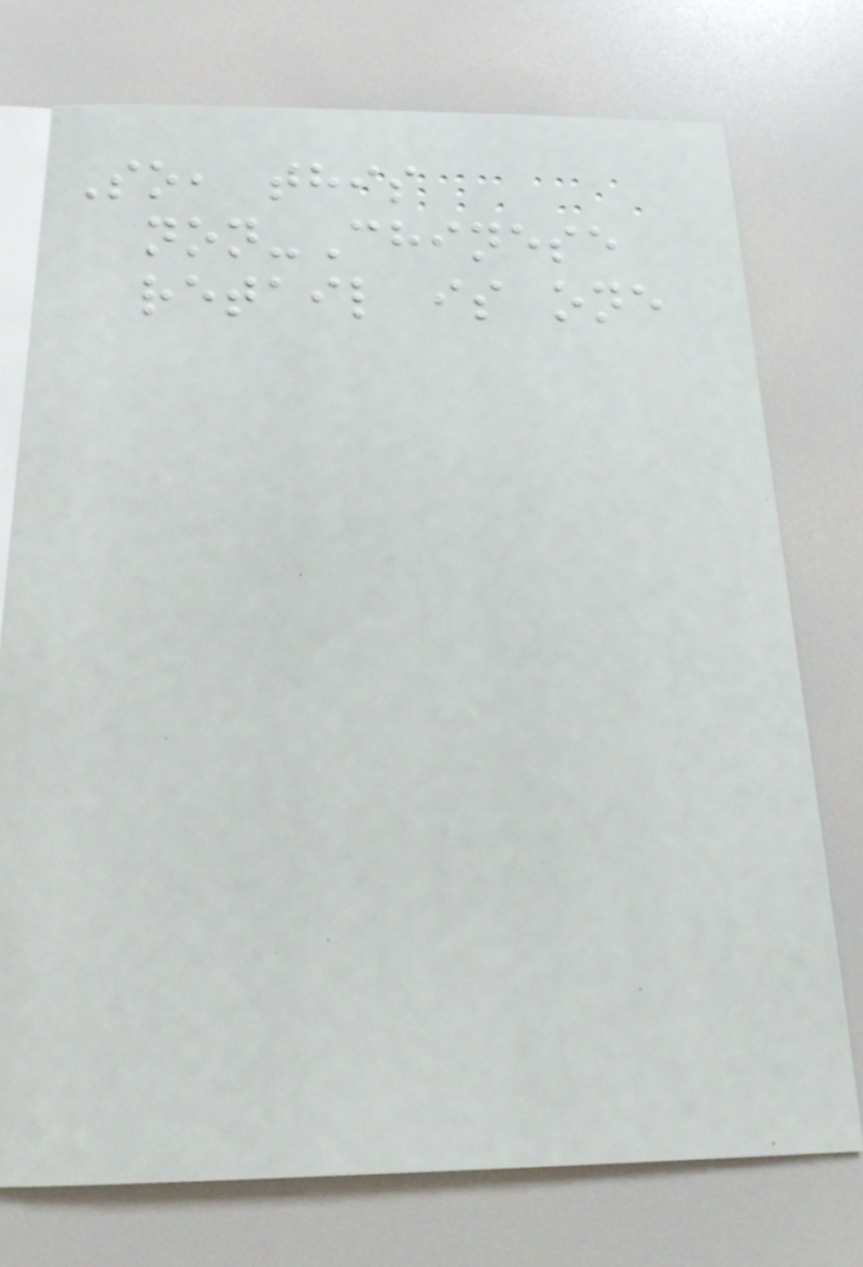So, this
non-Chinese
retail is one
